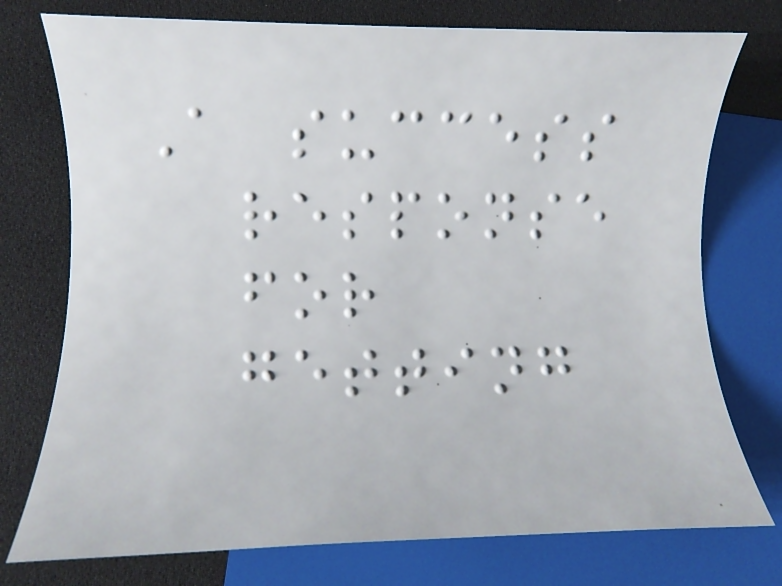A success
response
for
getting
